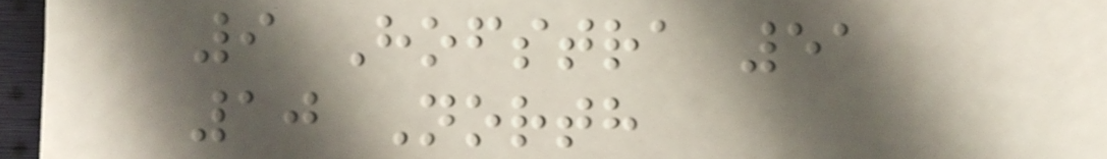9 Hofstra 51
10 North
